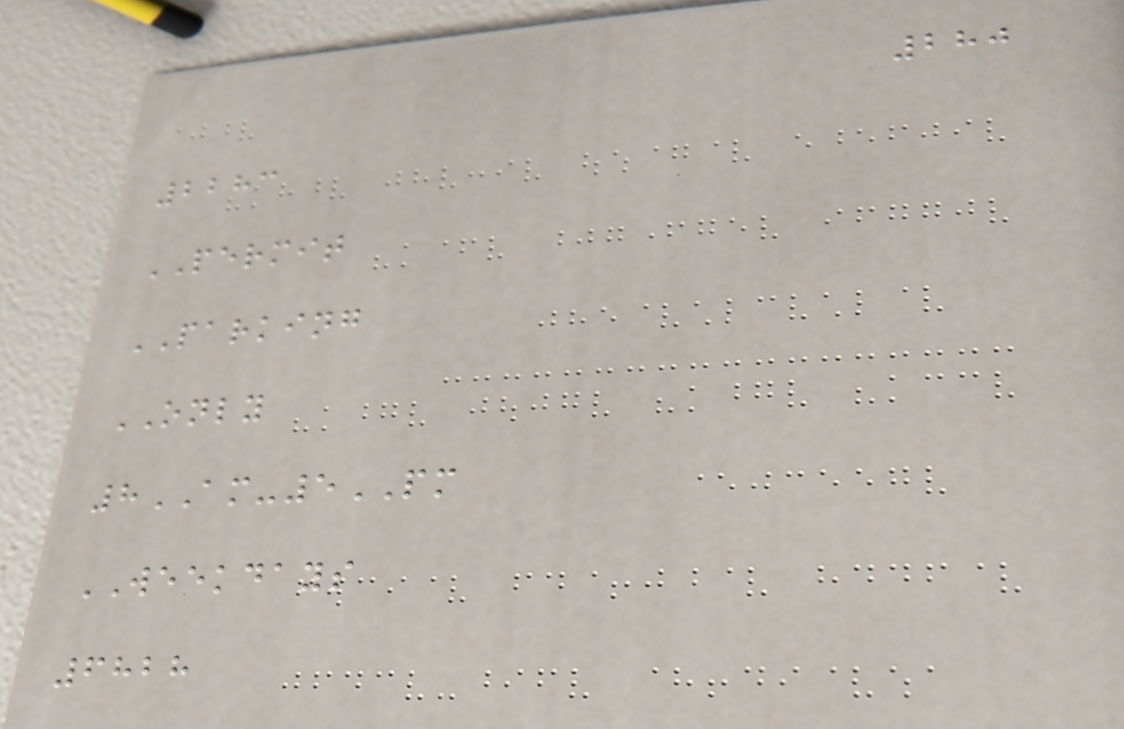280
2283
PERMIT
PARKING
ONLY
8AM-5PM
WEEKDAYS
6828
